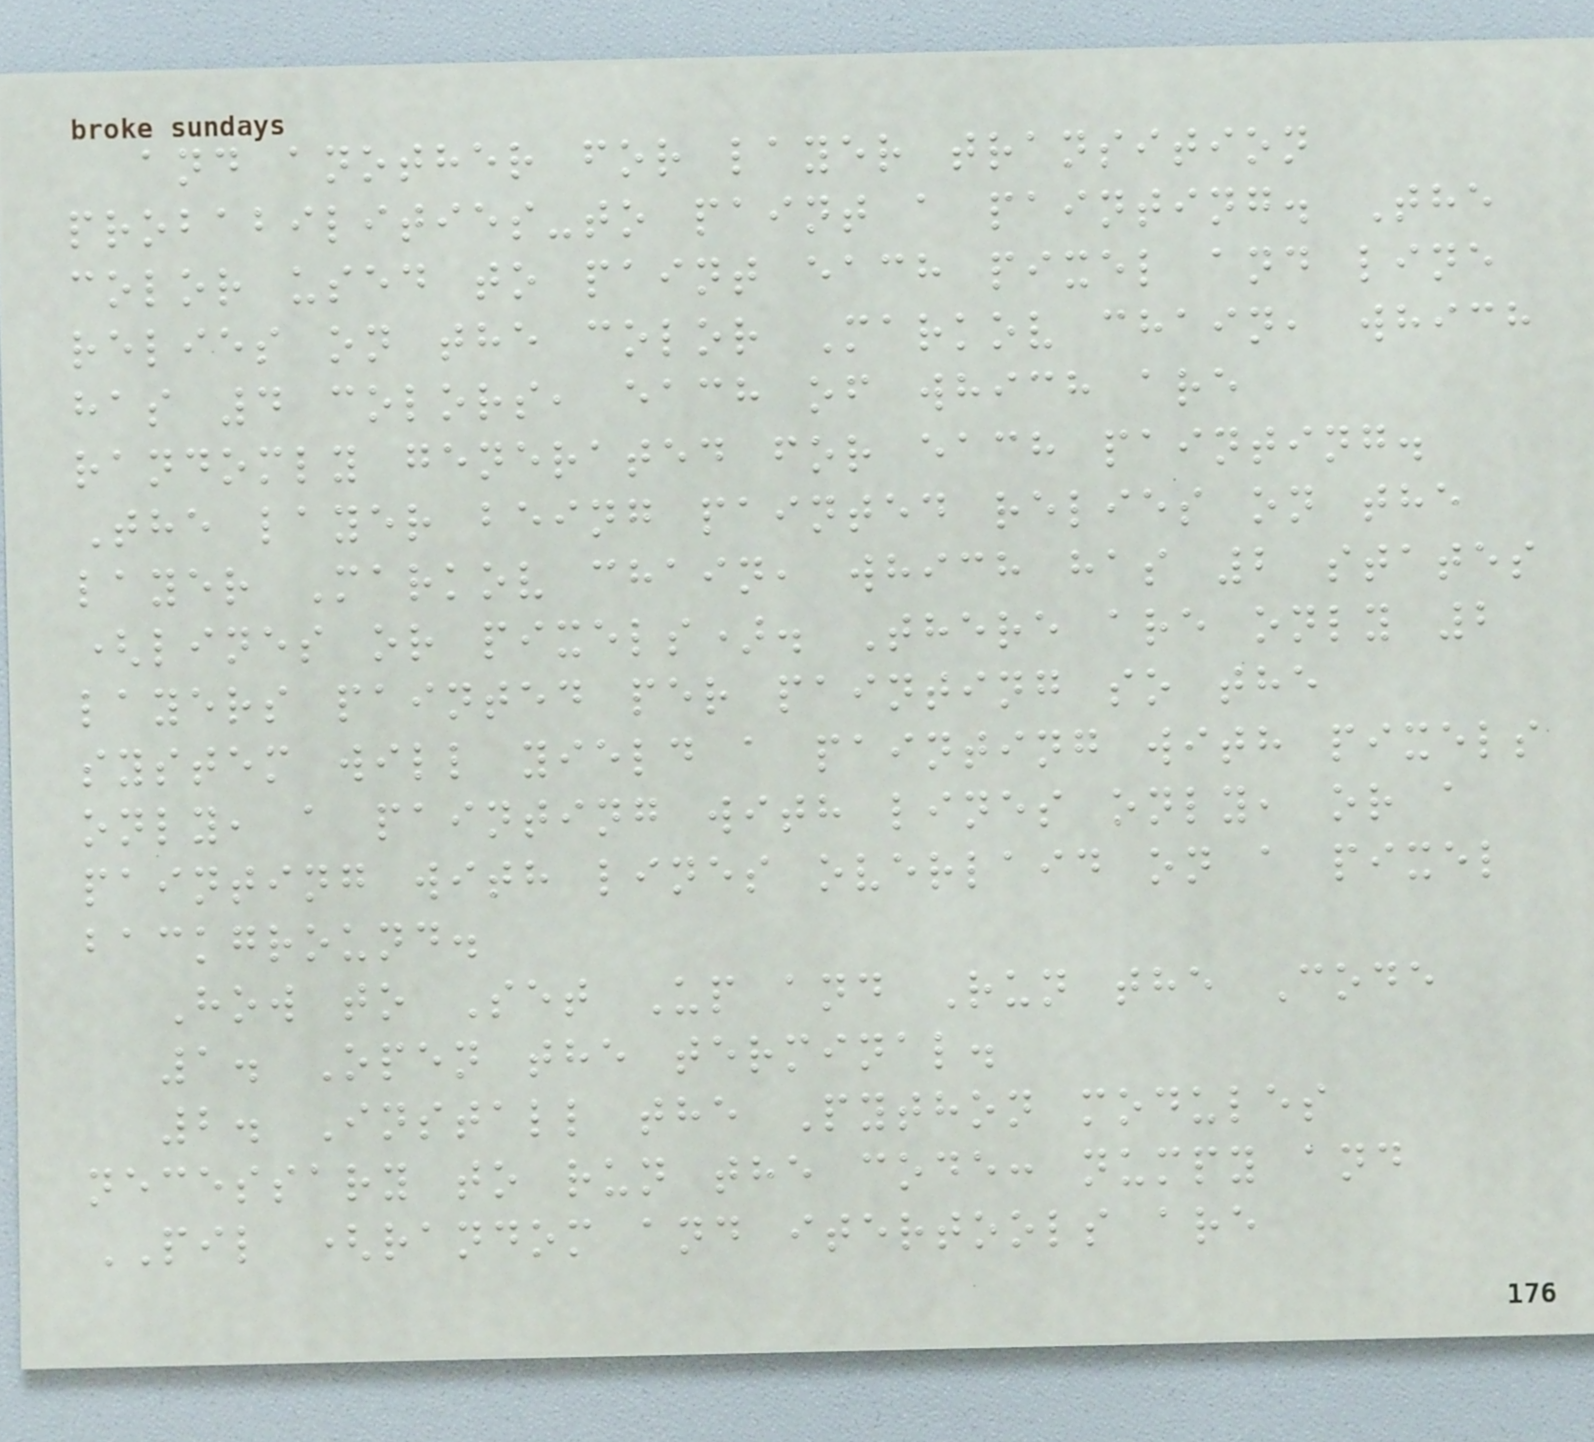and another for layer transition
probabilities-to paint a painting. The
color used to paint each pixel and line
relies on the color Markov chain, which
has 4 colors, each of which are
randomly generated for each painting.
The layer being painted relies on the
layer Markov chain, which has 2 states
(lines or pixels). There are only 2
layers painted per painting so the
system will yield a painting with pixels
only, a painting with lines only, or a
painting with lines overlaid on a pixel
background.
How to Set Up and Run the Code
1. Open the terminal.
2. Install the Python modules
necessary to run the code: numpy and
PIL (random and itertools are
